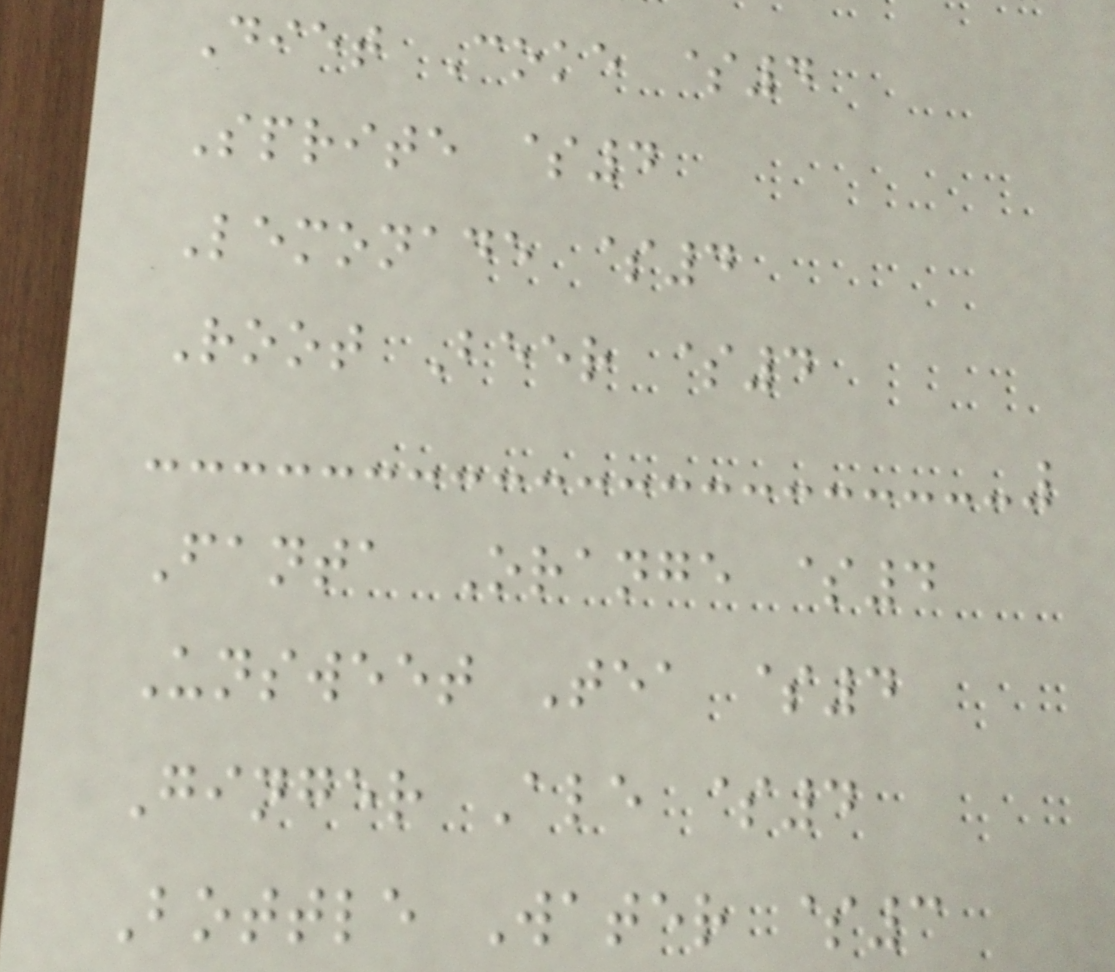Diet Coke $4
Sprite $4
Lemonade $4
Root Beer $4
Fanta Orange $4
Unsweet Tea $4
Ginger Ale $4
Bottle Water $3
